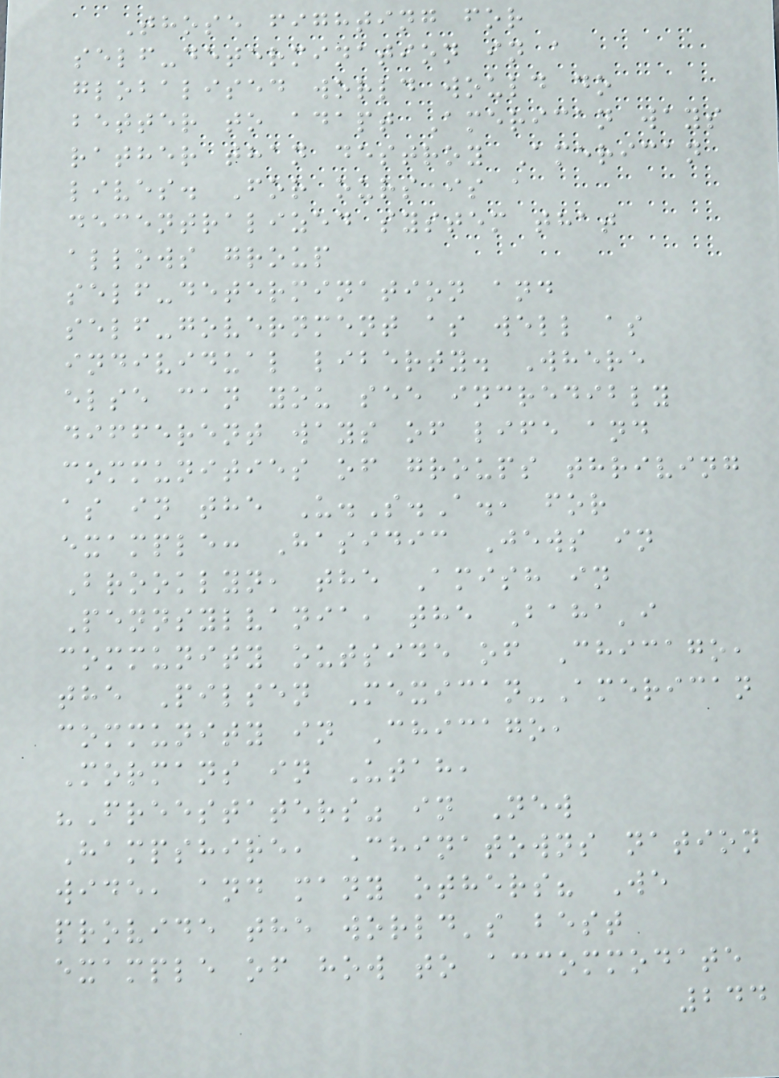Those fighting for
self-determination in a
globalised world would do
better to adapt American ways
rather than destroy American
lives. For ours is a
decentralized system that
allows group
self-determination and
self-government as well as
individual liberty. Where
else can you see incredibly
different ways of life and
communities of groups thriving
as in the U.S.A., for
example: Hasidic Jews in
Brooklyn, the Amish in
Pennsylvania, the Baha'i
community outside of Chicago,
the Pilsen Mexican-American
community in Chicago,
Mormans in Utah,
"Freestaters" in New
Hampshire, Chinatowns nation
wide, and many others? We
provide the world's best
example of how to accommodate
244
